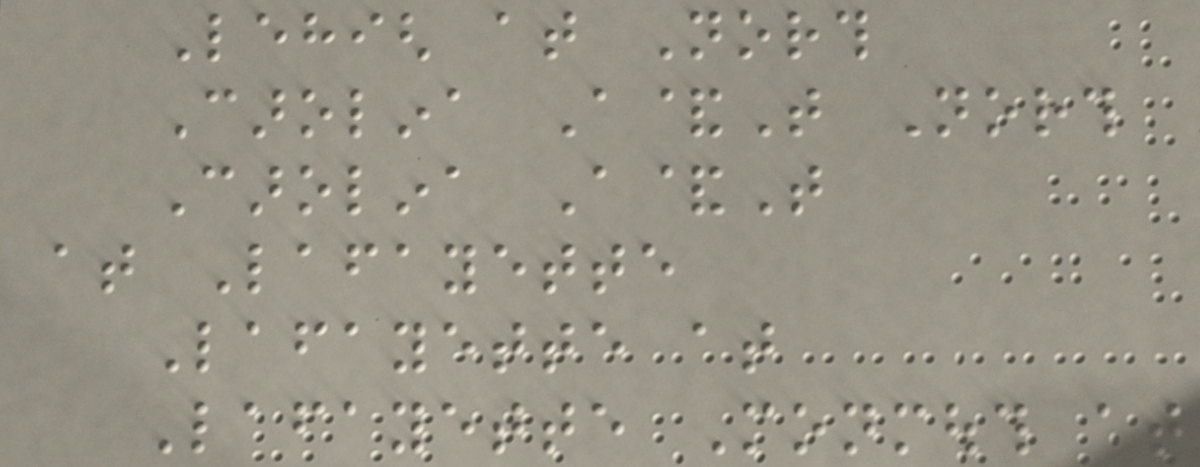Lehigh at North
Carolina A&T North
Carolina A&T
at Lafayette
Lafayette at
Lafayette Monmouth at
